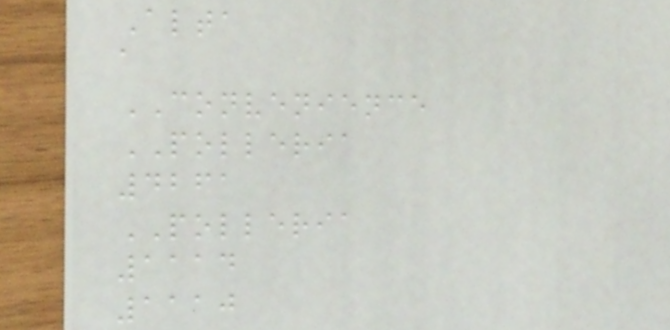Alta
a
CONVENIENCE
POLLERIA
4261
POLLERIA
1114
1110
